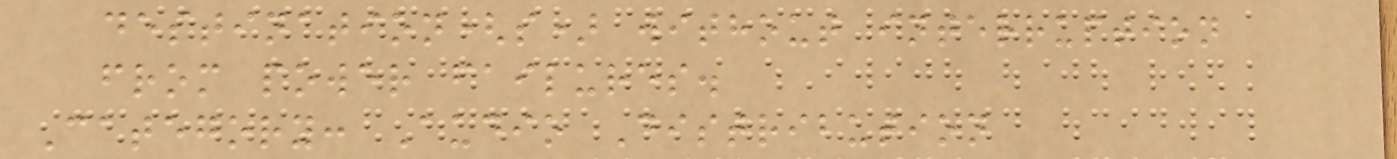destination(s) without interruption
from power failures.
Category: Audio Distribution
